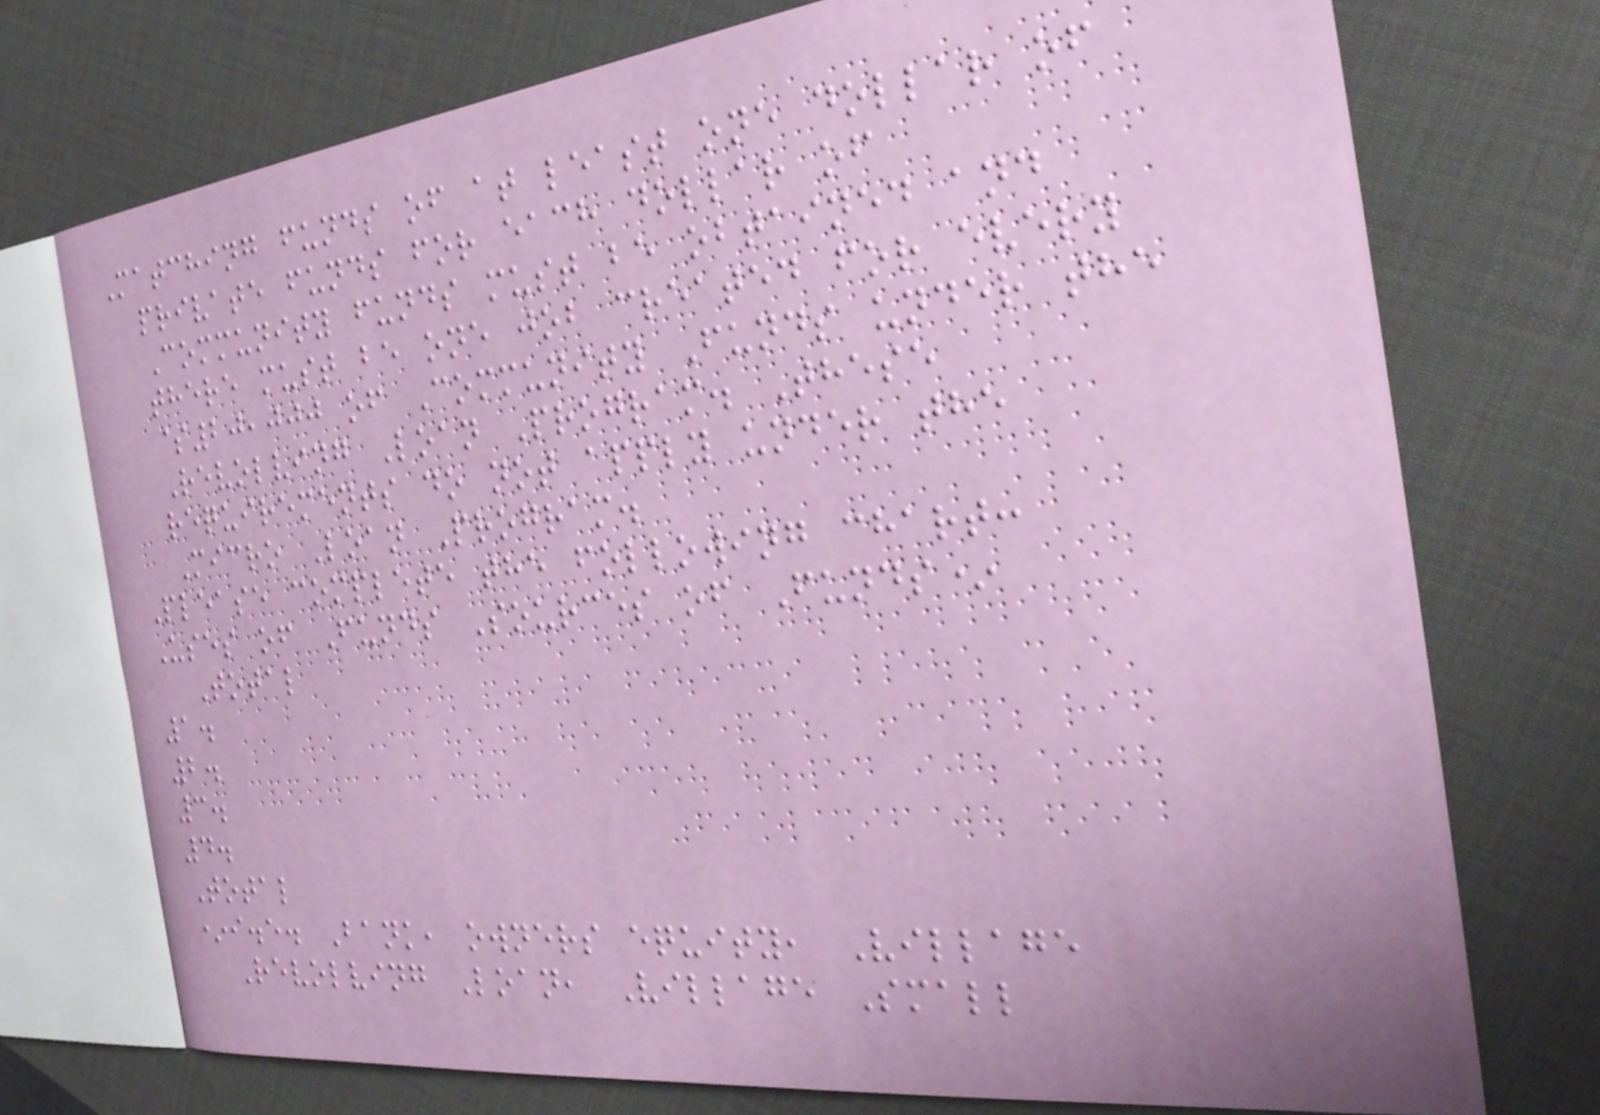Matching funds of at least one dollar of
private funds for each dollar of
Community funds must be obtained and
there must be one job created for every
$20,000 of Community Funds under the
Revolving Loan Program. These
requirements do not apply under the
Micro Loan Program.
Please complete the following chart:
Uses of Funds Sources of Funds*
Total
1.
2.
3.
4.
Total
*i.e. Bank, owners equity, Village
Revolving Loan, Village Small
